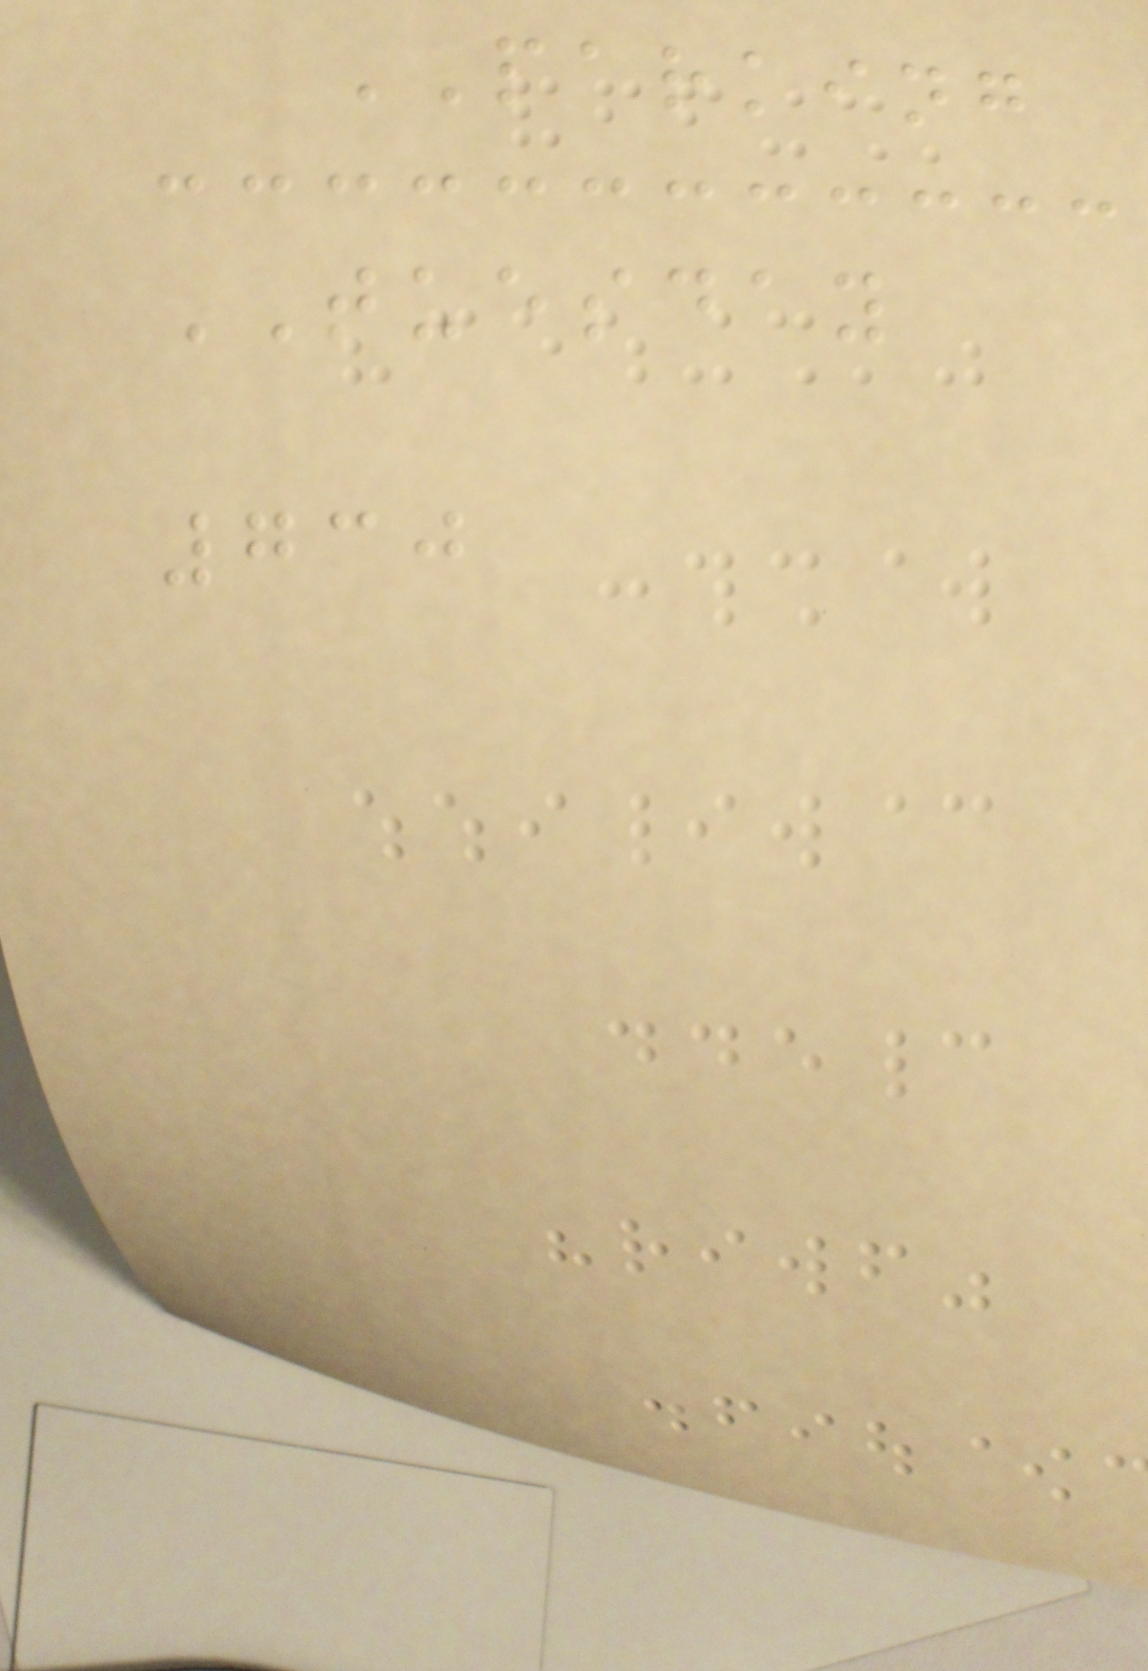PARKING
TUESDAY
730
